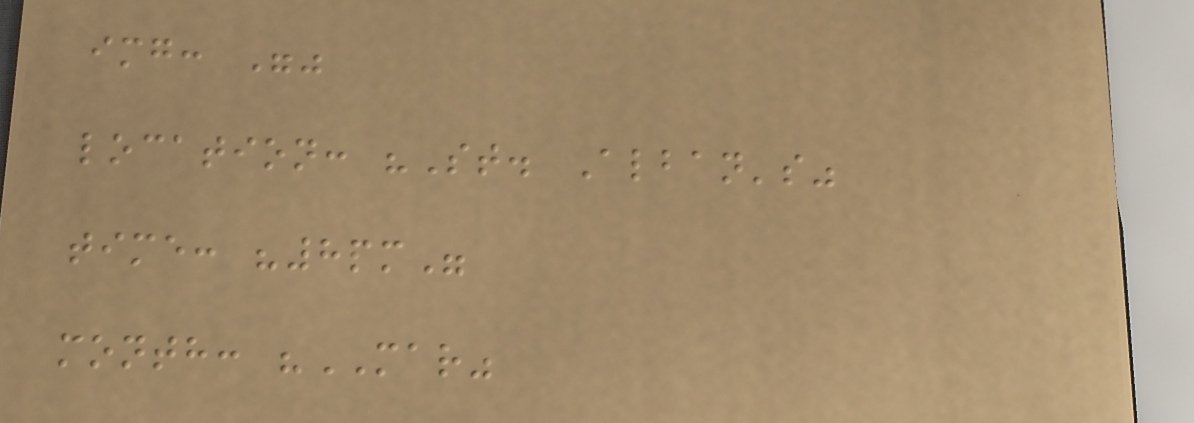img: ""
location: "St. Alban's"
time: "8pm"
month: "MAR"
